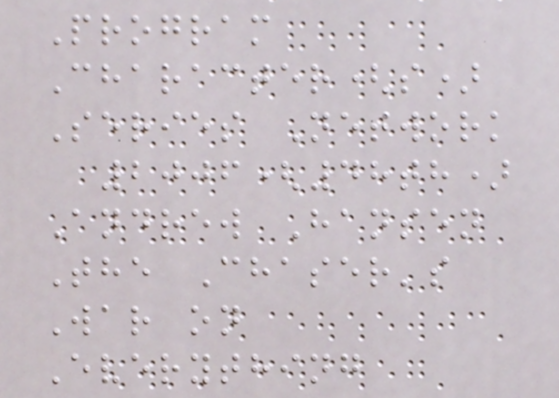Program
Character(s)
Series Network
2006(48th)
Andrew Hansen
The Chaser's
War on
Everything
